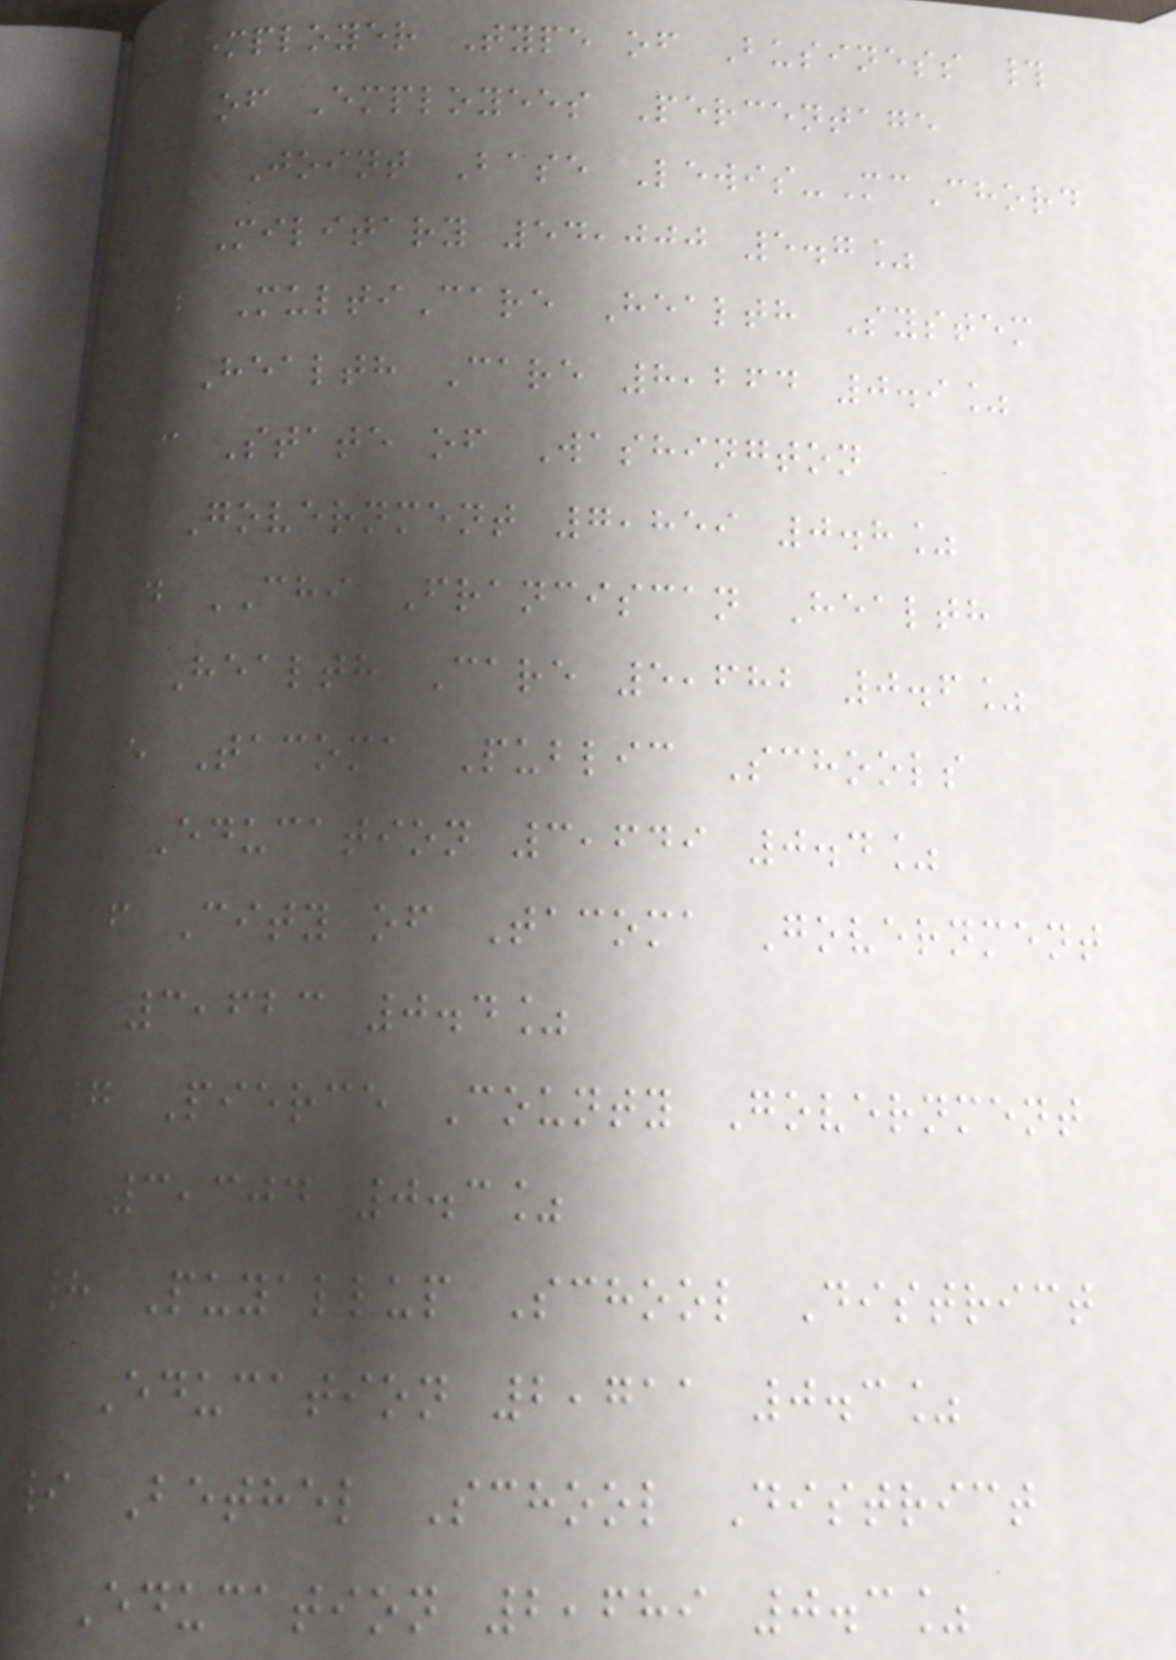Employer Type of Business #
of Employees Percentage
1 Joint Base Lewis-McChord
Military 54,000 5.7%
2 MultiCare Health System
Health Care 8,264 0.9%
3 State of Washington
Government 7,859 0.8%
4 CHI Franciscan Health
Health Care 5,682 0.6%
5 Tacoma Public Schools
Education 3,649 0.4%
6 City of Tacoma Government
3,623 0.4%
7 Pierce County Government
3,304 0.3%
8 Puyallup School District
Education 2,711 0.3%
9 Bethel School District
Education 2,689 0.3%
